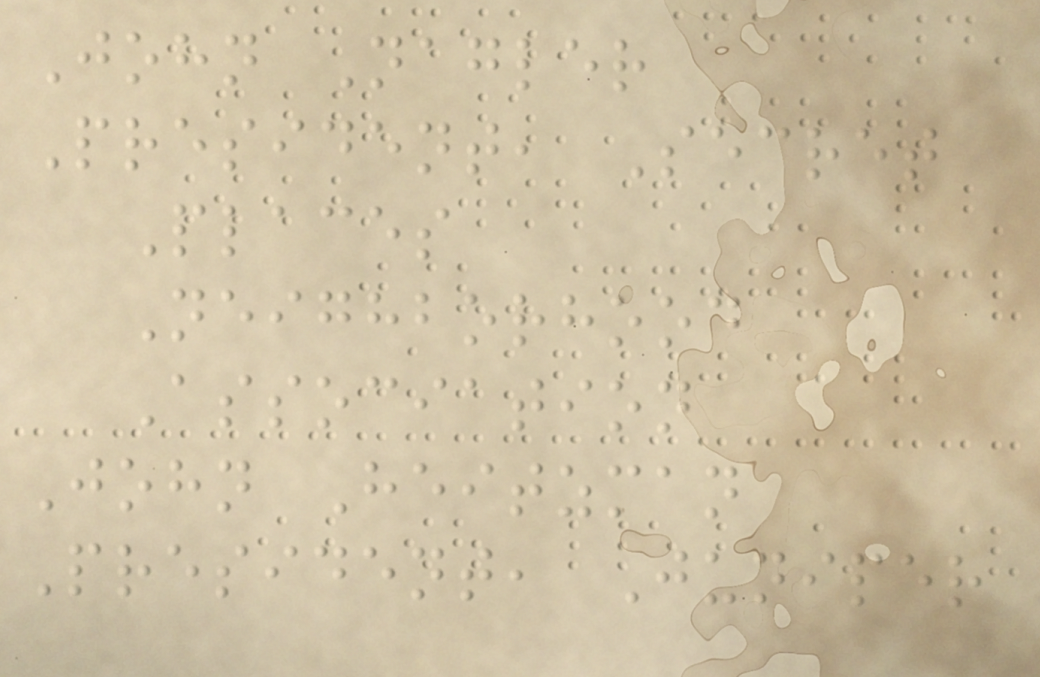John Nagler
President, Secret
Places
Neighborhood
Association
John Heitzman
President, Juniper
